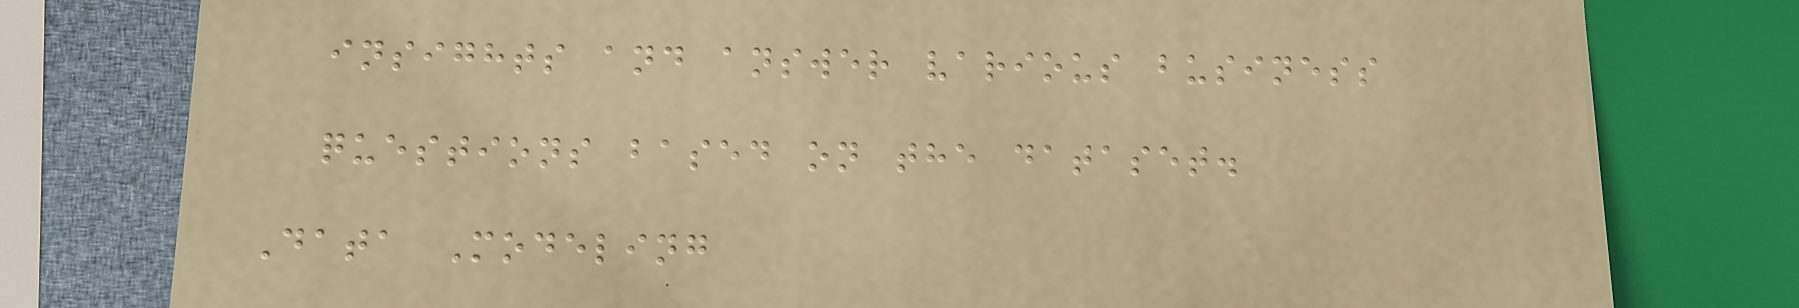insights and answer various business
questions based on the dataset.
Data Modeling
